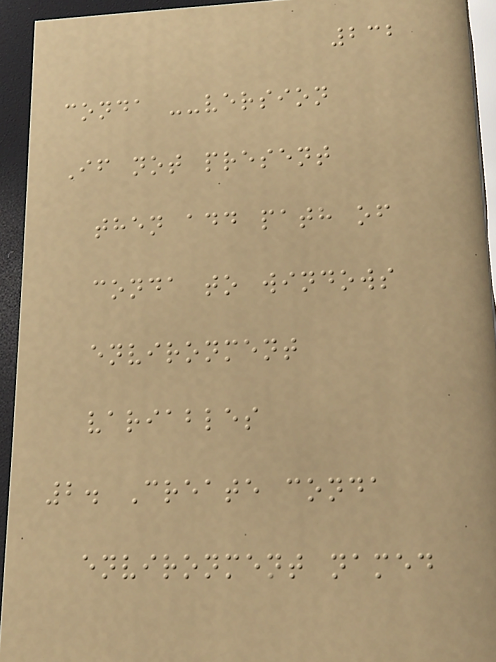232
conda --version
If not present
then add path of
conda to windows
environment
variables
2. Create conda
environment named
